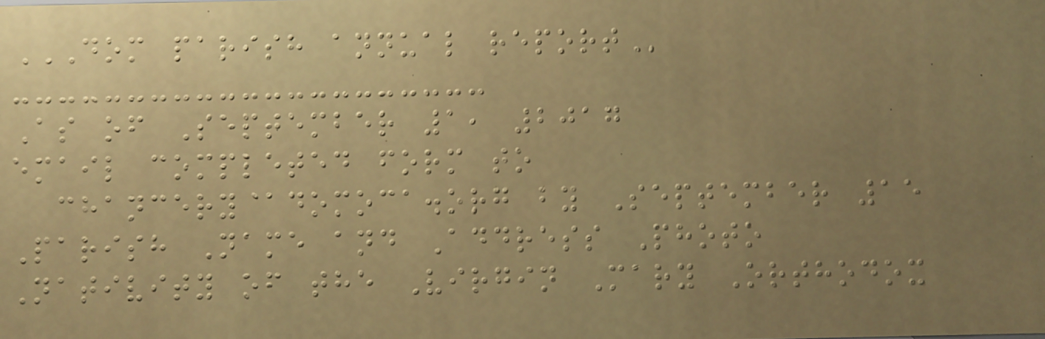DOM PARISH ANNUAL REPORT
As of September 1, 2017
email completed form to
chancery@domoca.org by September 15
Parish Name and Address Photo
Nativity of the Virgin Mary Orthodox
